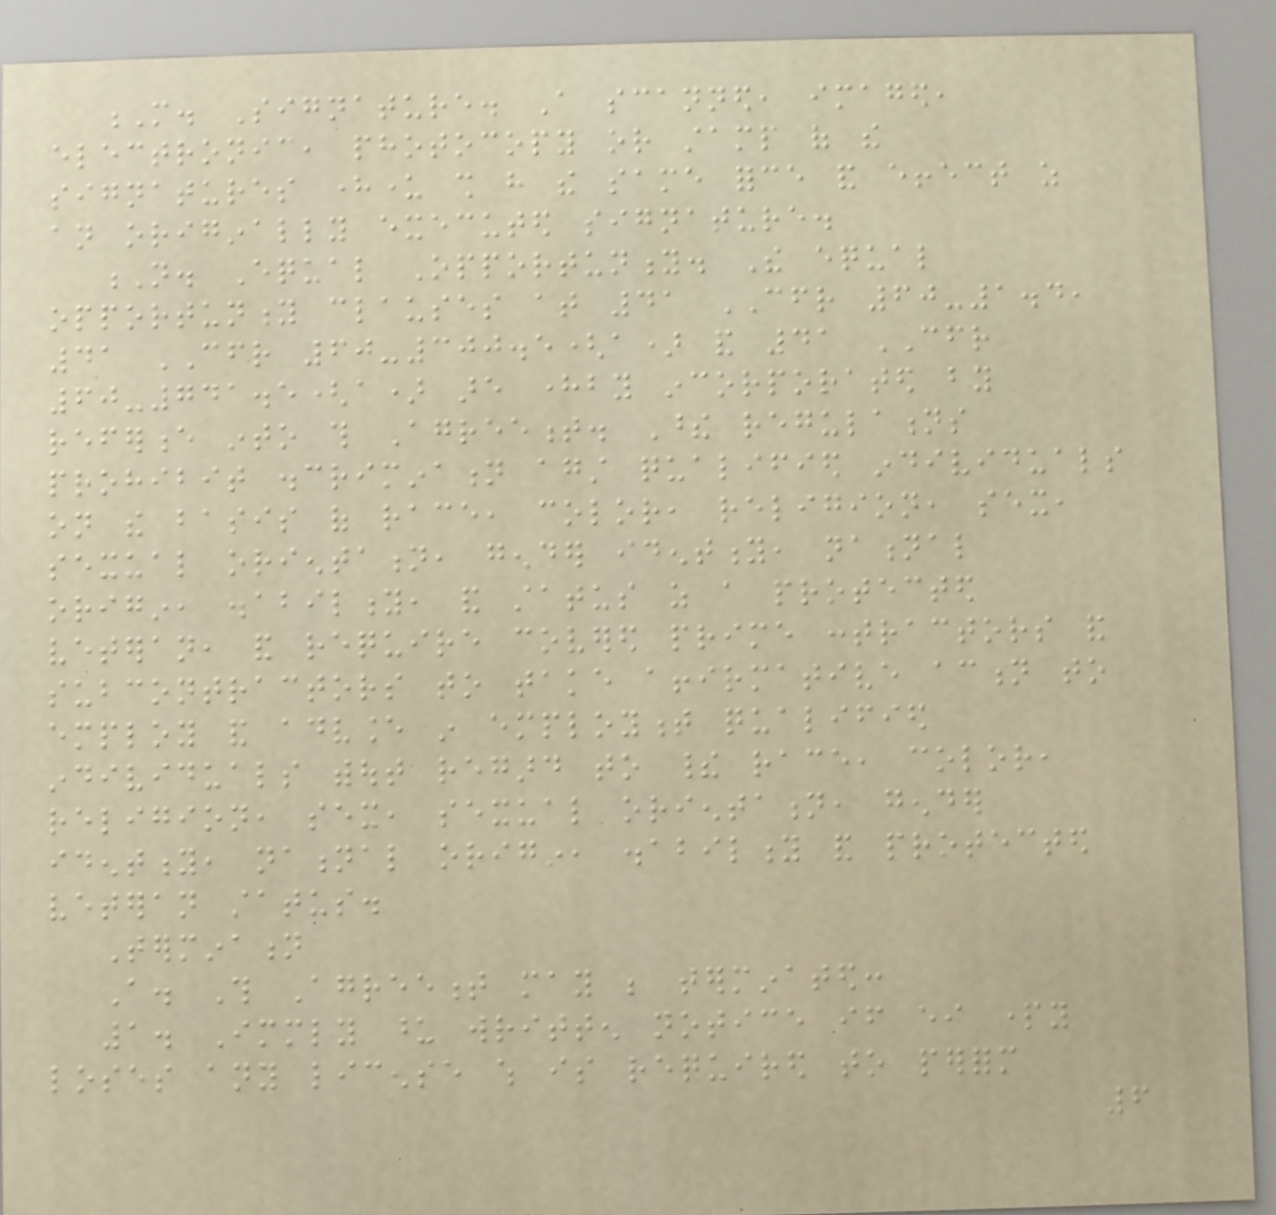M. Signature. A scanned, imaged,
electronic, photocopy or stamp of the
signatures hereunder shall have the same force and effect as
an originally executed signature.
N. Equal Opportunity. The equal
opportunity clauses at 41 CFR 60-1.4,
41 CFR 60-300.5(a) and 41 CFR
60-741.5(a) are hereby incorporated by
reference into this Agreement. These regulations
prohibit discrimination against qualified individuals
on the basis of race, color, religion, sex,
sexual orientation, gender identity, national
origin, disability, and status as a protected
veteran, and require covered prime contractors and
subcontractors to take affirmative action to
employ and advance in employment qualified
individuals without regard to their race, color,
religion, sex, sexual orientation, gender
identity, national origin, disability and protected
veteran status.
Termination
A. This Agreement may be terminated:
1. Immediately upon written notice if either party
loses any license which is required to perform
6
